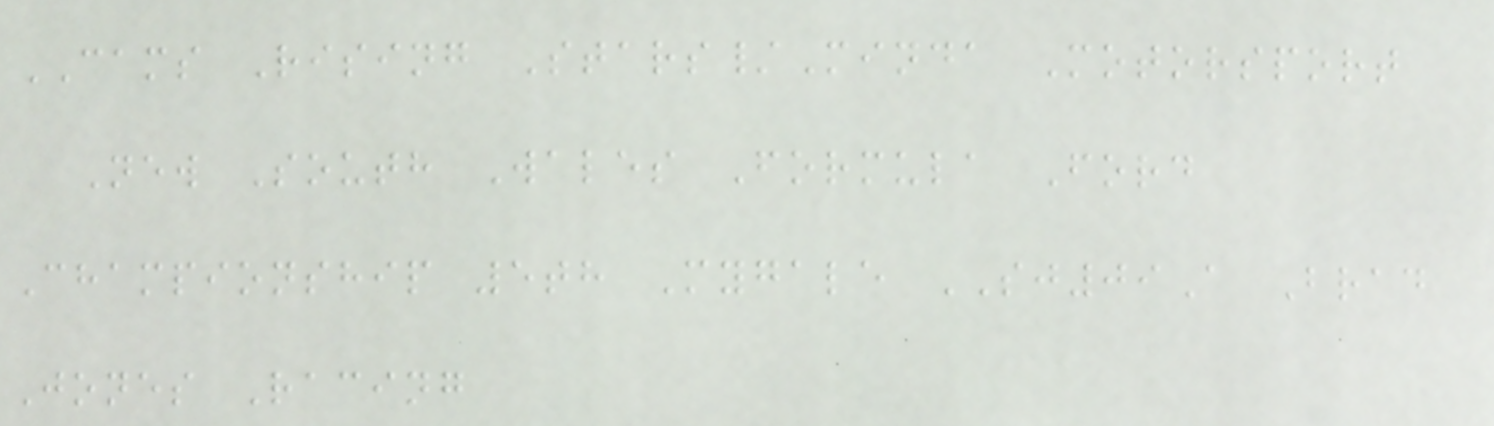CAMS Rising Stars/Minda Motorsport
New South Wales Formula Ford
Championship 5th Mygale SJ09A Brad
Jones Racing
